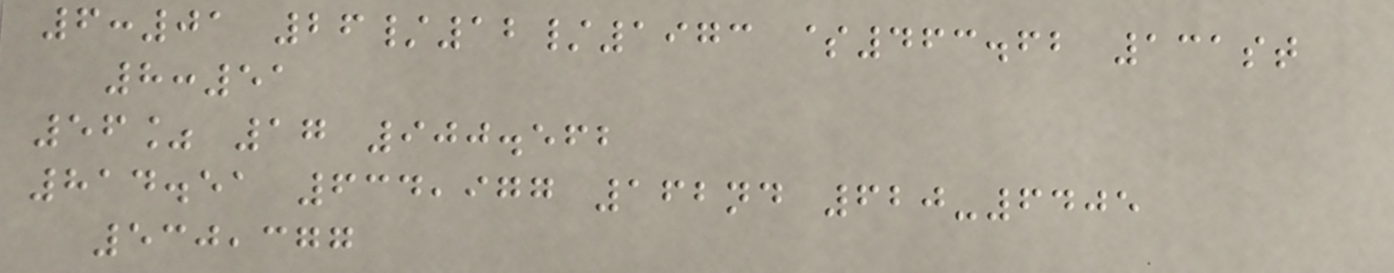6:01 26/12/1973 $463.62 131st
8:51
56% 17 900.562
814.51 634,977 162nd 620-6405
530,377
